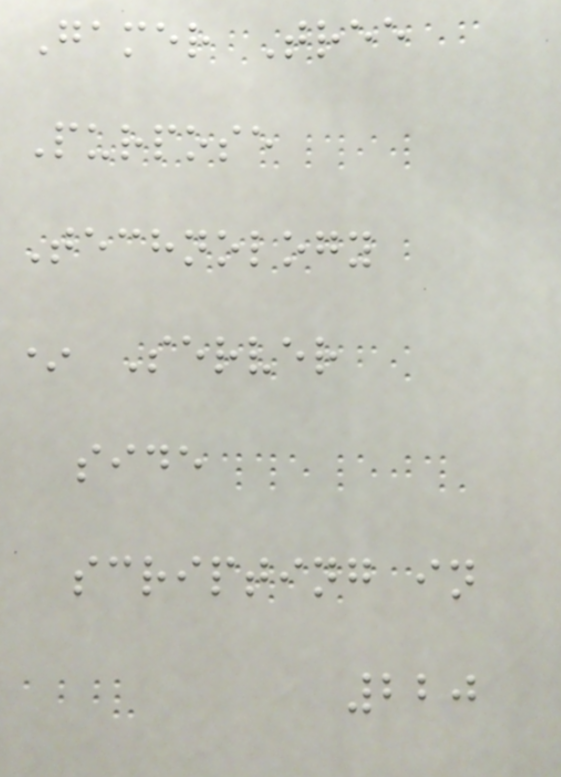Gamer Tree
Purpose
Technology
* Server
side
scripting in
220
